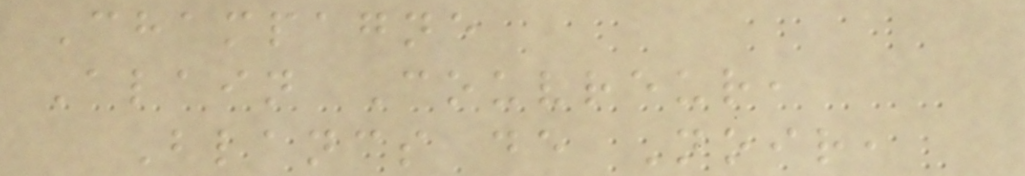Champagne
Alain Couvreur,
Blancs de Noir,
